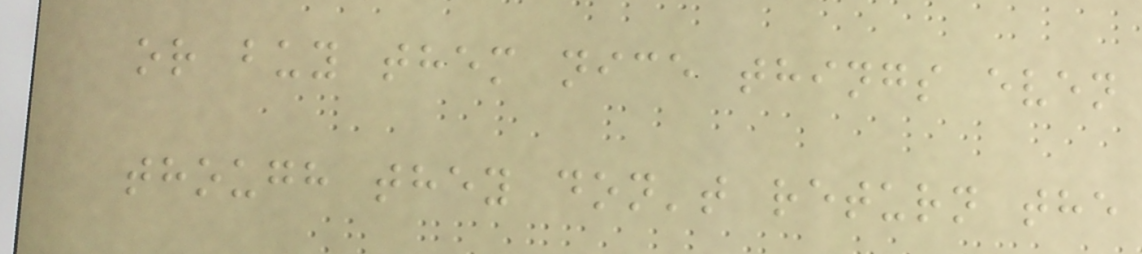or buy them nice things even
though they don't return the
